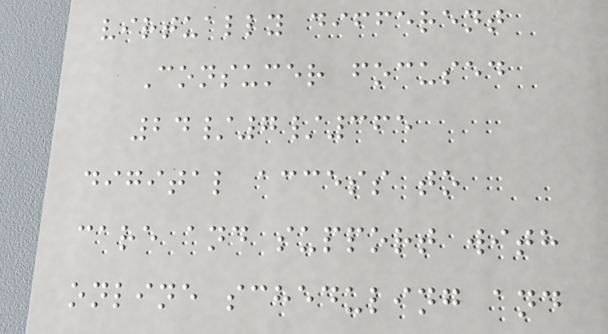virtually different
Consumer focused
24/7/365
digital access to
care and support with
online scheduling and
